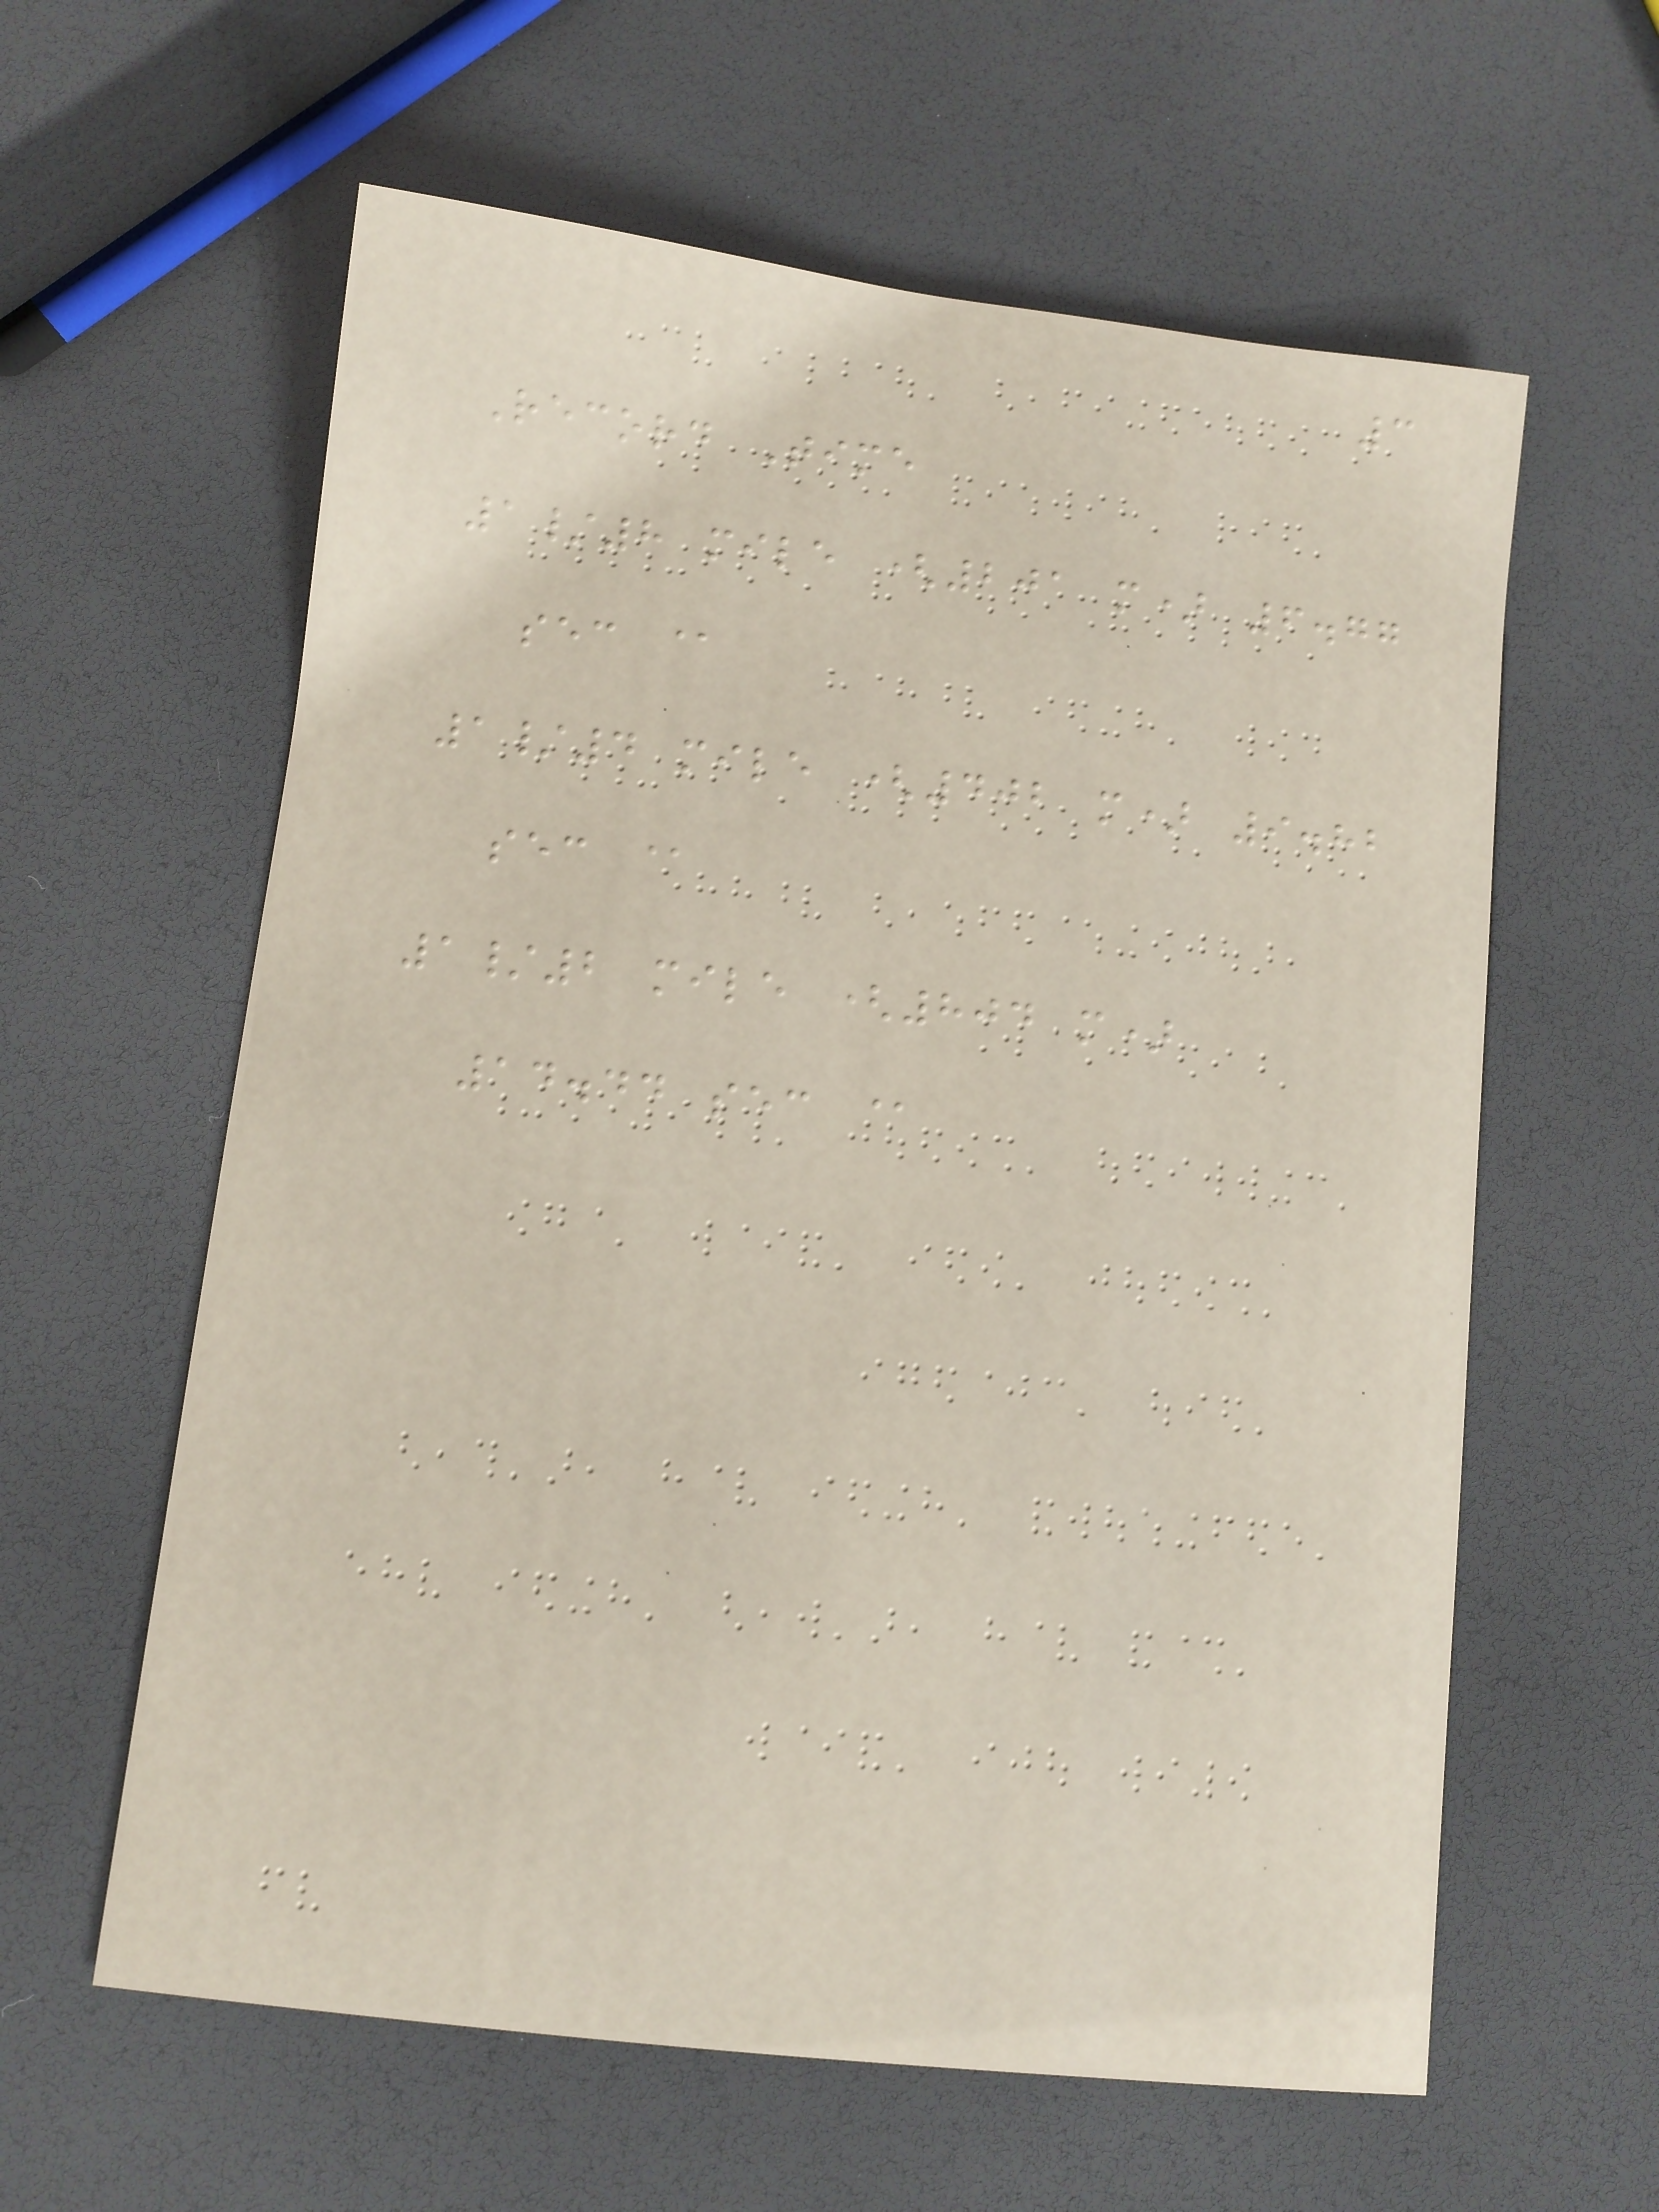3
Record Time
1/8 mile (201 m) 6.77
sec @
1/4 mile (402 m) 9.82
sec @
1/2 mile (804 m)
14.44 sec @
